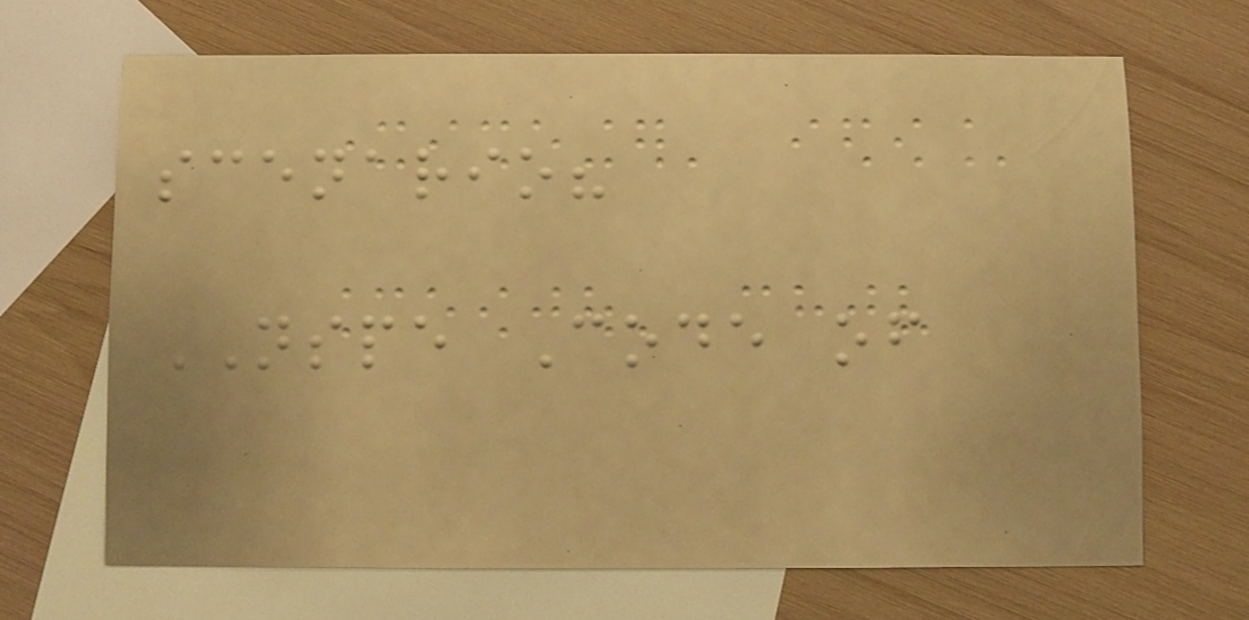scenario?
NSPE Code of
